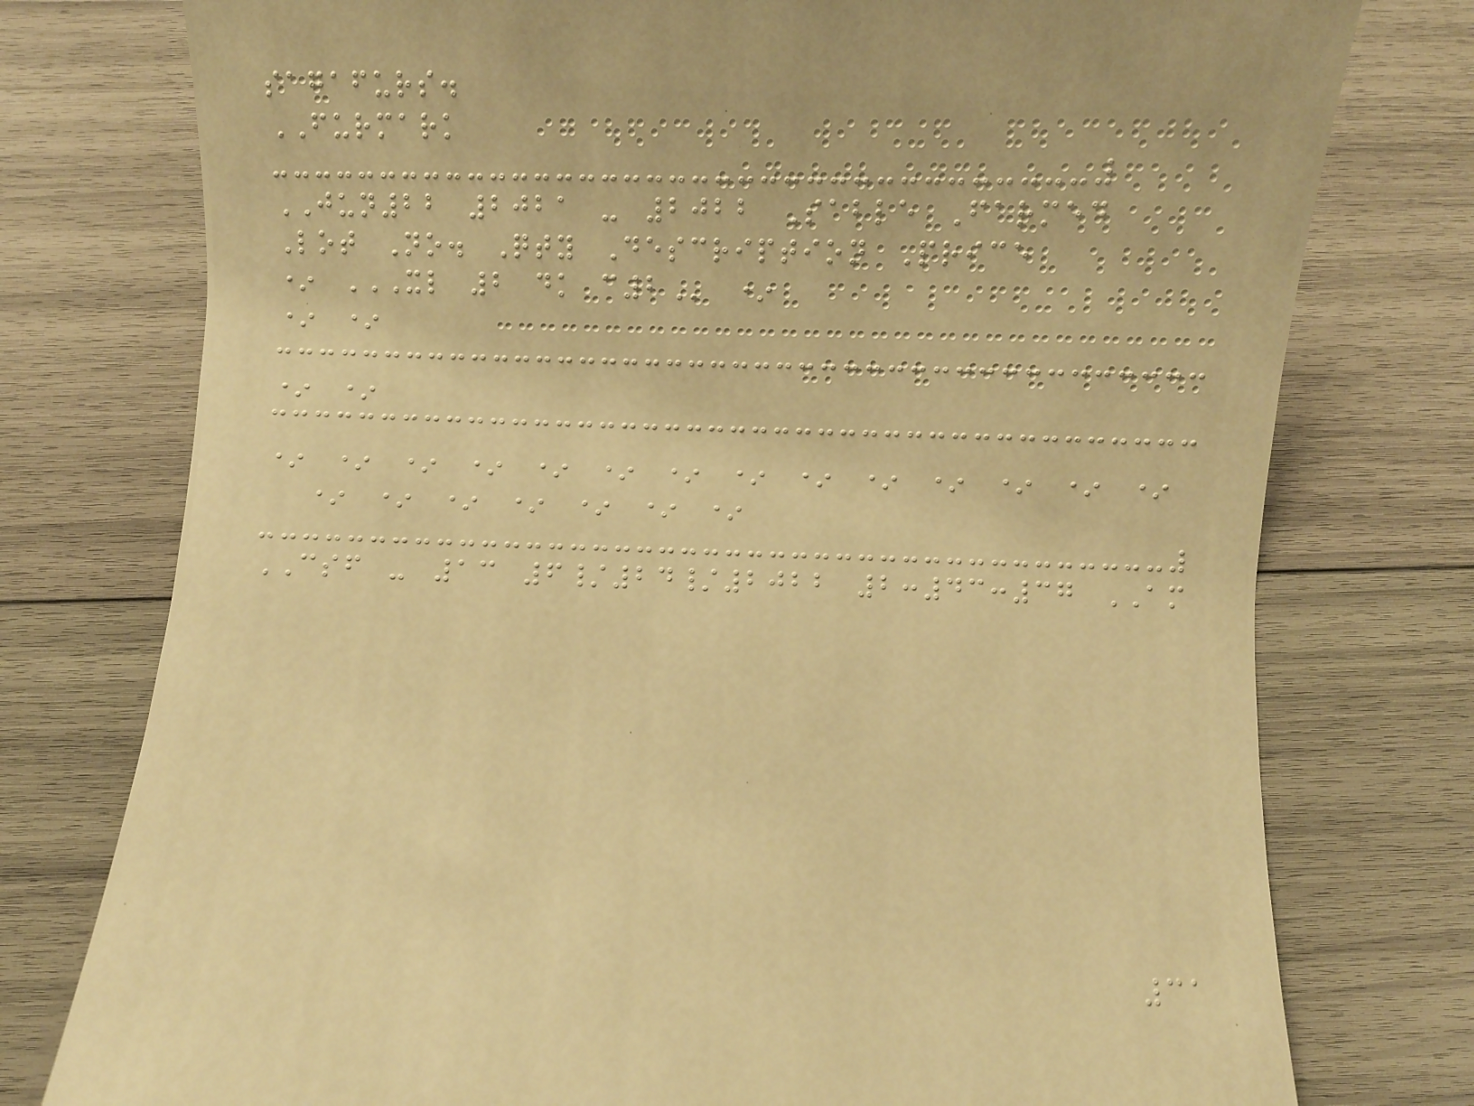sagafurs.
FURMARK
JUN22 2021 - 2022 Sable Farmed
Lot No. Qty Description Price
* XL 2 DK C2 *
* *
* *
* * * * * * * * * * * * * *
* * * * * * *
CSF - 13 6/24/2022 2:43:37 AM
31
